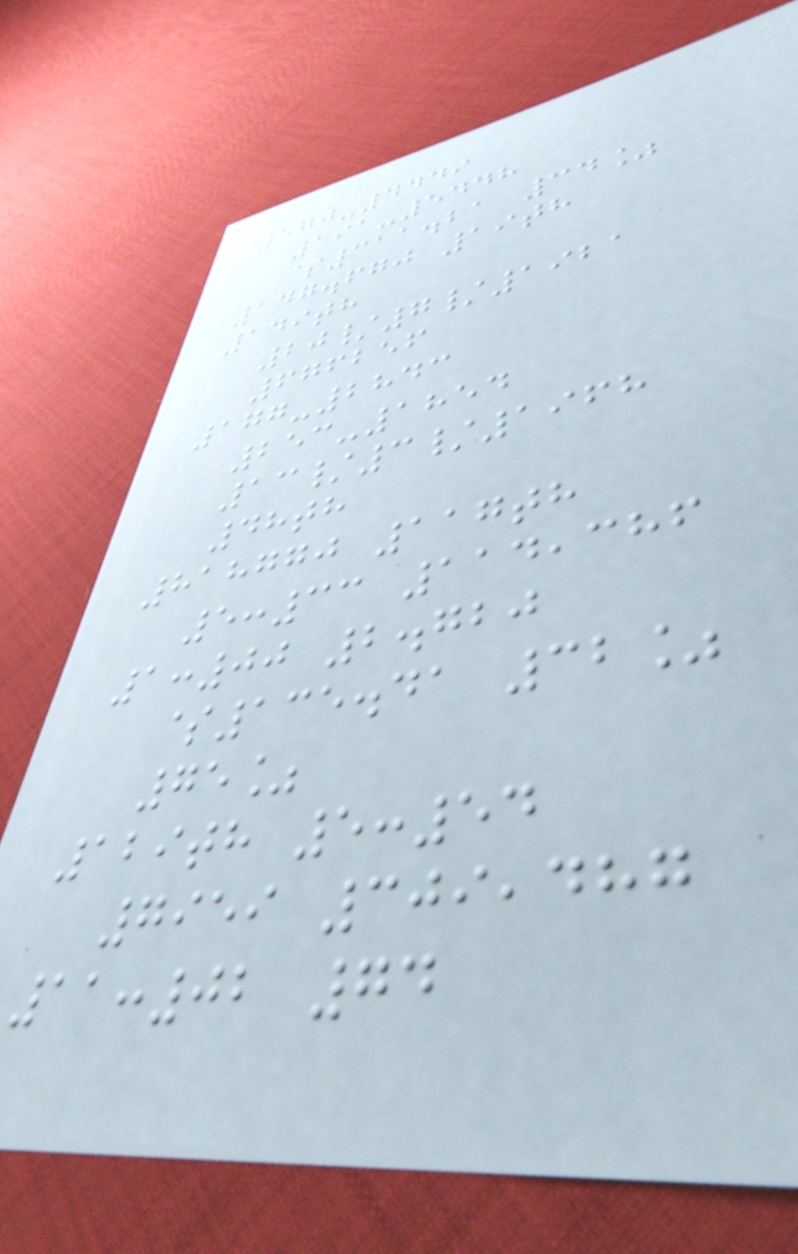570-4449
191-5448
$311.21 34%
147.670 19th
149th
20/7/1921
676256
177-2843
253-1854
13/3/1968
48th
818770 117th
5:33 114,386
1:00 2.720
$135.41 32%
75%
129th 5:54
7959 309,487
11:02 74
